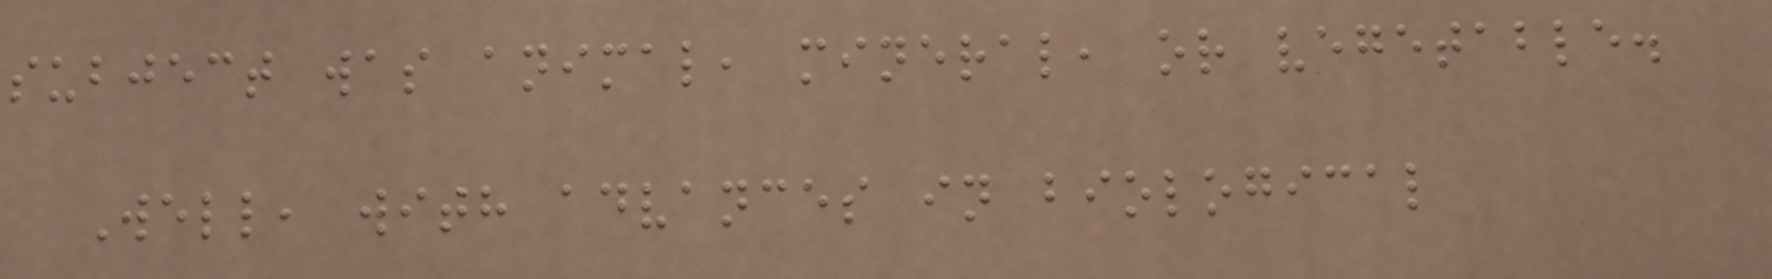subject was animal, mineral, or vegetable.
Well, with advances in biological
